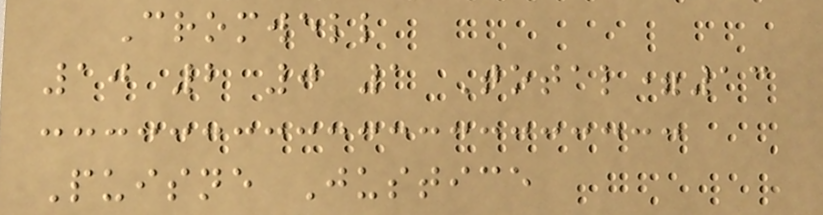Cromwell
10 2 0 1 Total=13
Puisne Justice
